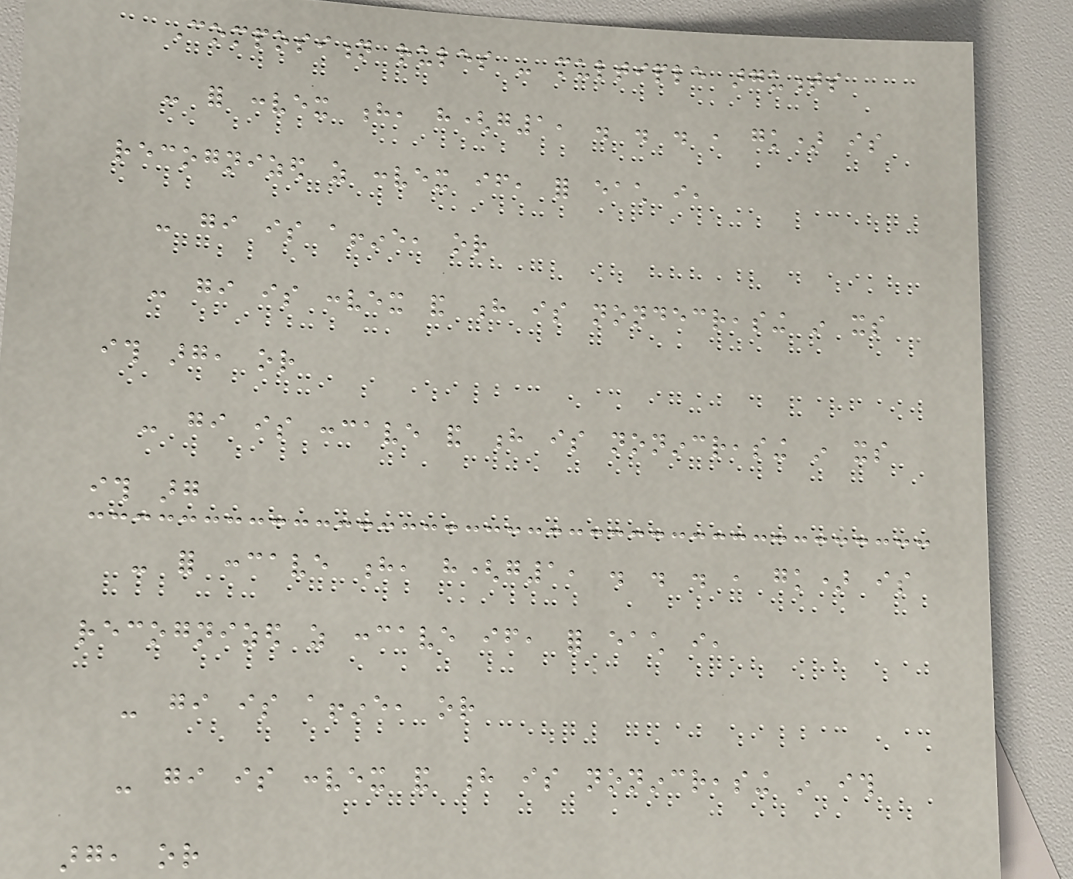Composition rules - multiple arguments
- for convex h, h(g1, . . . , gk) is
recognized as convex if, for each i,
- gi is affine, or
- gi is convex and h is nondecreasing in its
ith arg, or
- gi is concave and h is nonincreasing in its
ith arg
- for concave h, h(g1, . . . , gk) is
recognized as concave if, for each i,
- gi is affine, or
- gi is convex and h is nonincreasing in ith
arg, or
